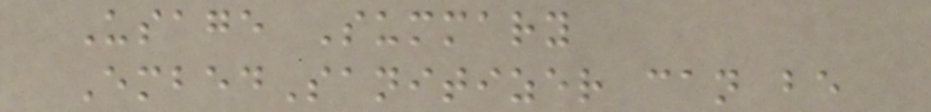Usage Summary
EmbedSanitizer can be
